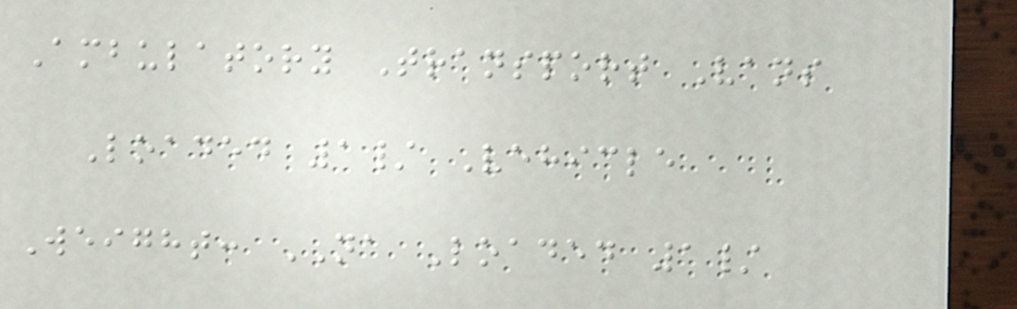Ambulatory Transport Vans
Loaded 1/ Vehicle
Weight: NA Loaded 1/
